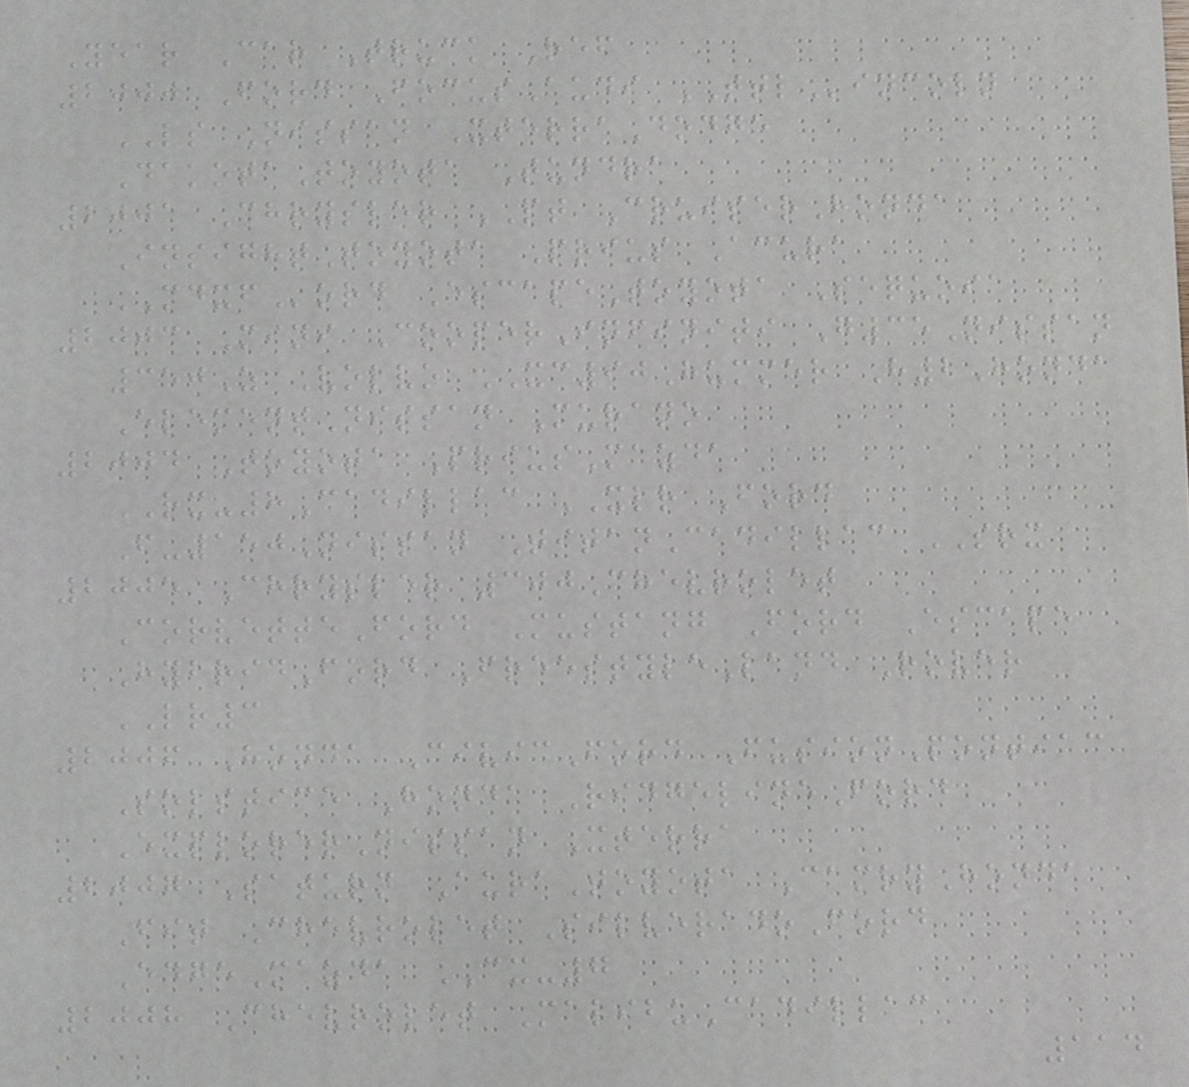Year Car Truck Ref
2000 Ford FocusAudi TTLincoln
LS Nissan XterraDodge
DakotaToyota Tundra
2001 Chrysler PT CruiserHonda
InsightToyota Prius Acura
MDXFord EscapeToyota Sequoia
2003 Mini CooperInfiniti G35Nissan
350Z Volvo XC90Hummer H2Honda
ElementNissan Murano
2004 Toyota PriusMazda
RX-8Cadillac XLR Ford
F-150Nissan TitanCadillac SRX
2005 Chrysler 300Chevrolet
CorvetteFord Mustang Ford Escape
HybridFord FreestyleLand Rover
LR3
2006 Honda CivicFord FusionPontiac
Solstice Honda RidgelineFord
ExplorerNissan Xterra
2007 Saturn AuraToyota CamryHonda
Fit Chevrolet SilveradoFord
EdgeMazda CX-7
2008 Chevrolet MalibuCadillac
114
